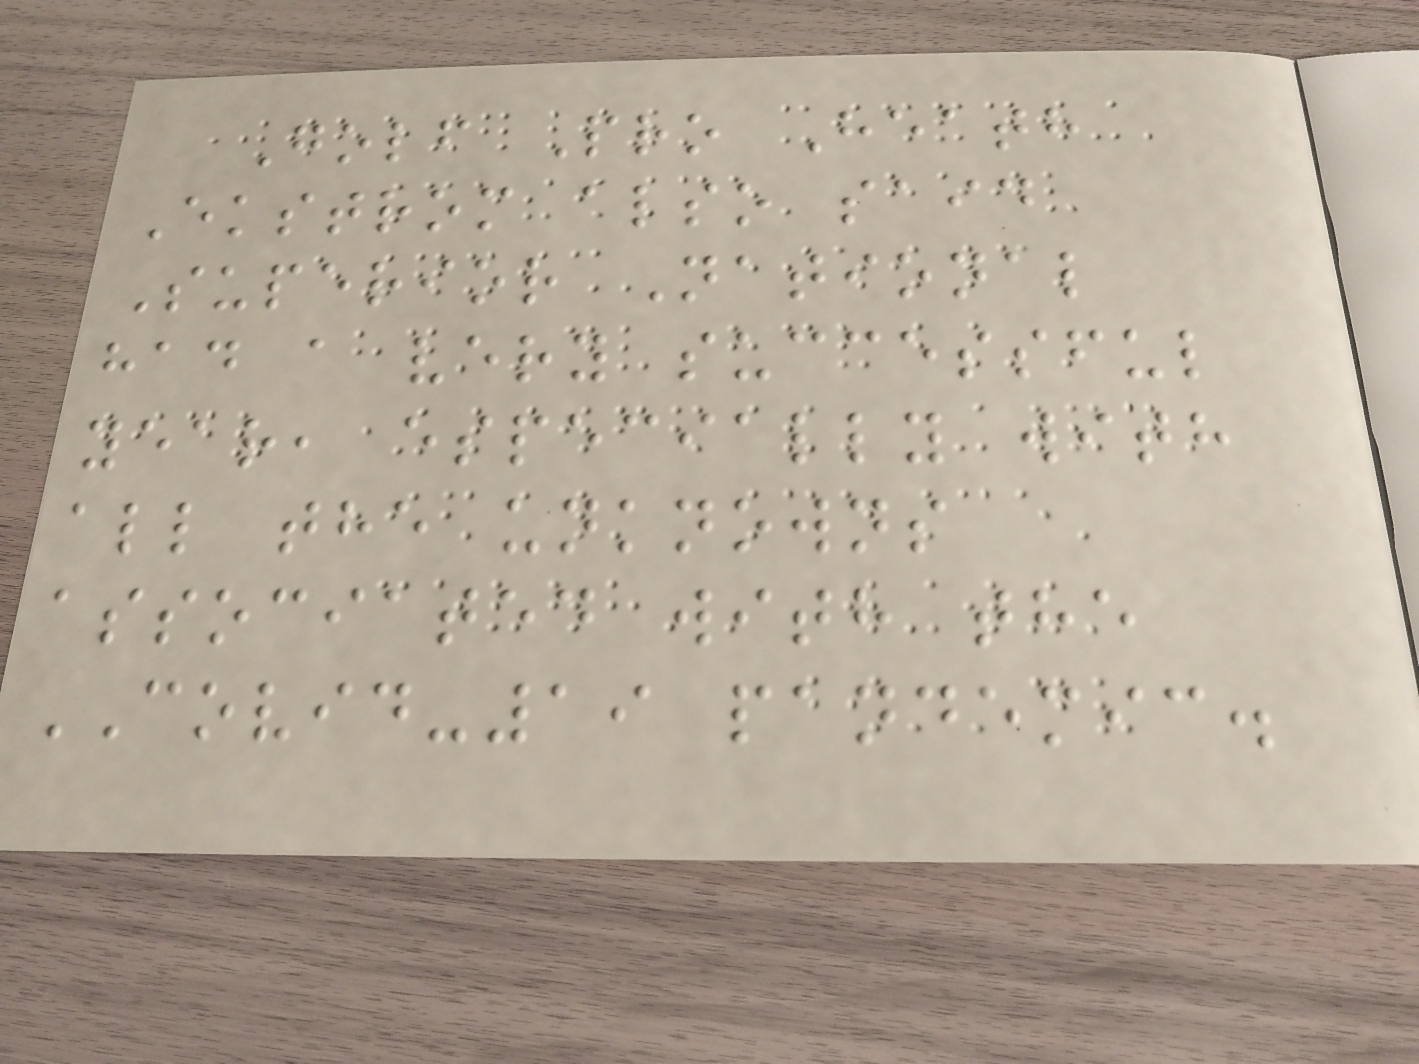Golf Pro Heath
Ekstrom also said
Superior National
had a very successful
year, especially with
all the unknowns
associated with the
COVID-19 pandemic.
